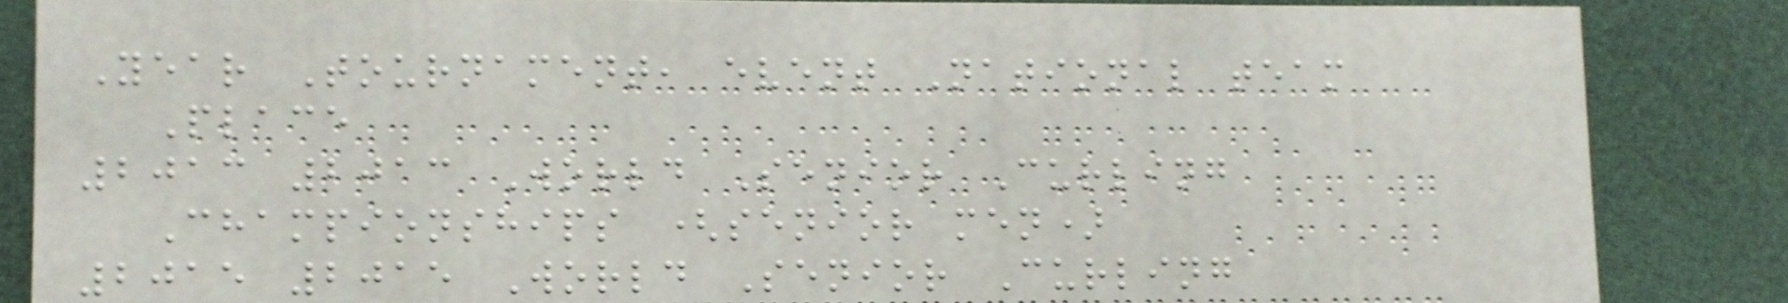Year Tournament, event National team
Place
2013 2013 World Senior Curling
Championships (senior men)
2015 2015 World Senior Curling
